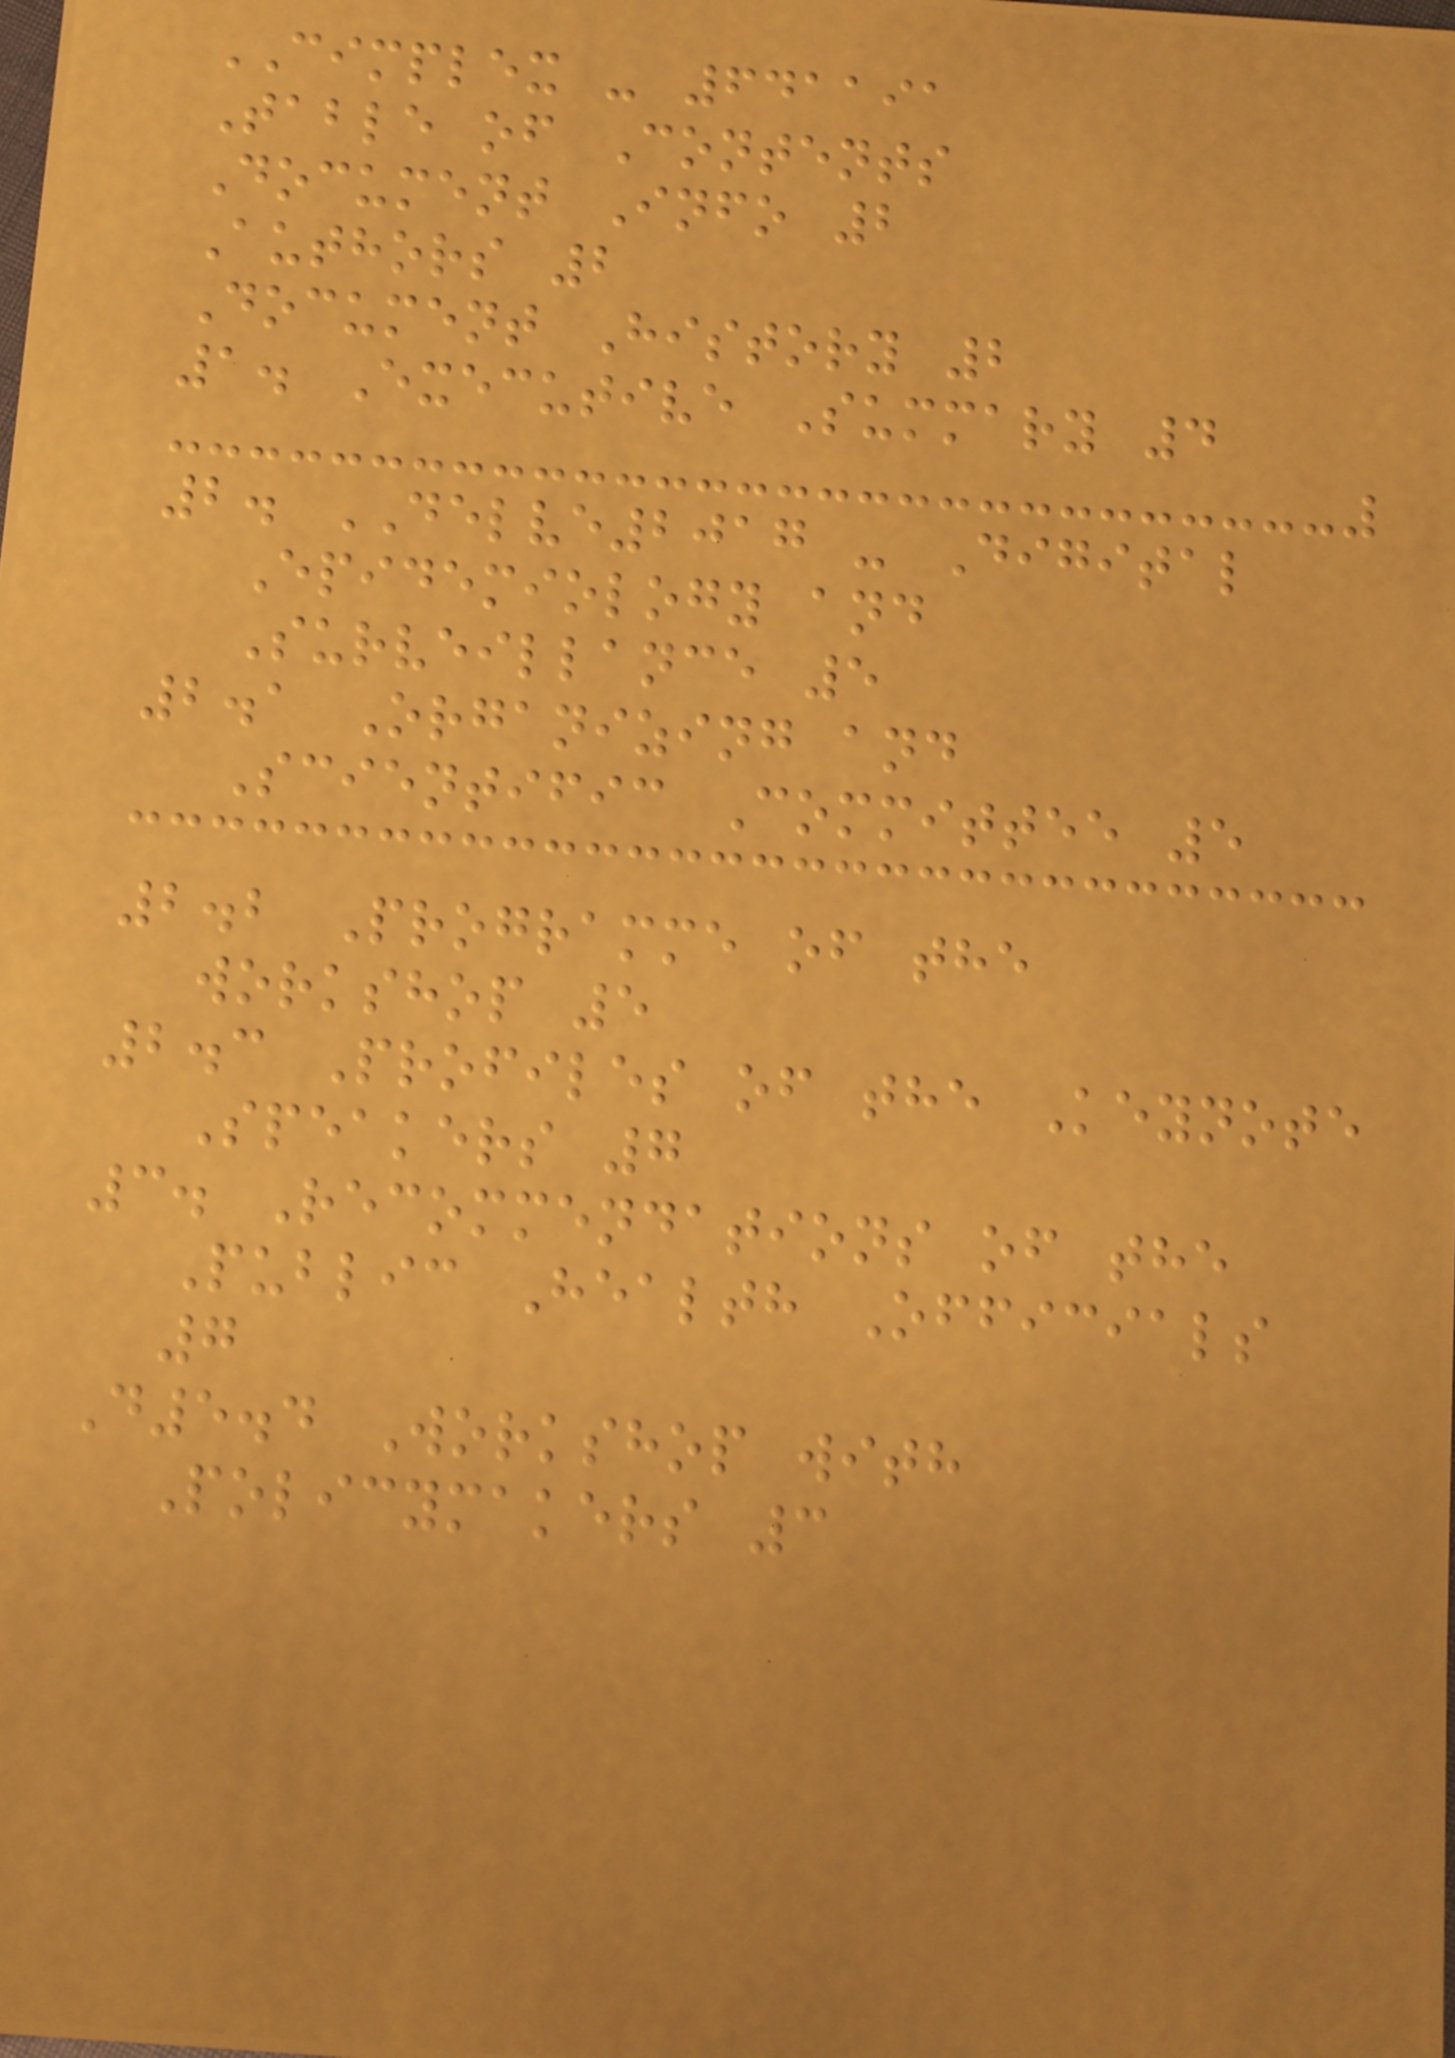CIMPLEX - 641191
Table of Contents
Document Info 2
Authors 2
Document History 2
1. Executive Summary 4
2. DELVE2017 - Digital
Epidemiology and
Surveillance 5
2.1 Organizing and
Scientific Committee 5
2.2 Programme of the
workshop 5
2.3 Profiles of the Keynote
Speakers 7
3. Recommendations of the
Public Health Officials
7
D5.4 Workshop with
Policymakers 3
